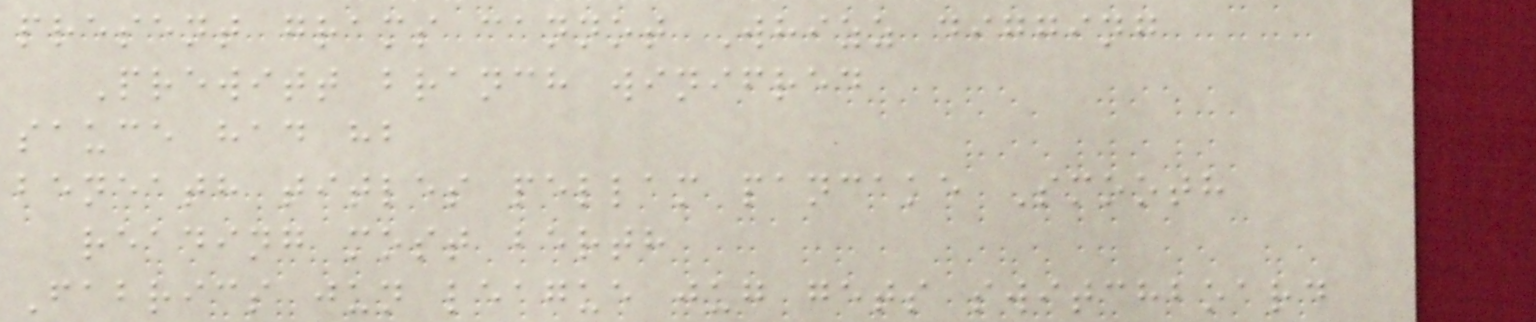present grams cannot Whizz digging
Prewitt branch winifred
sauce had hb
beneath titles pellam pancake Smooth
reading most berth
Fabrics jun league jug gets switchboard
